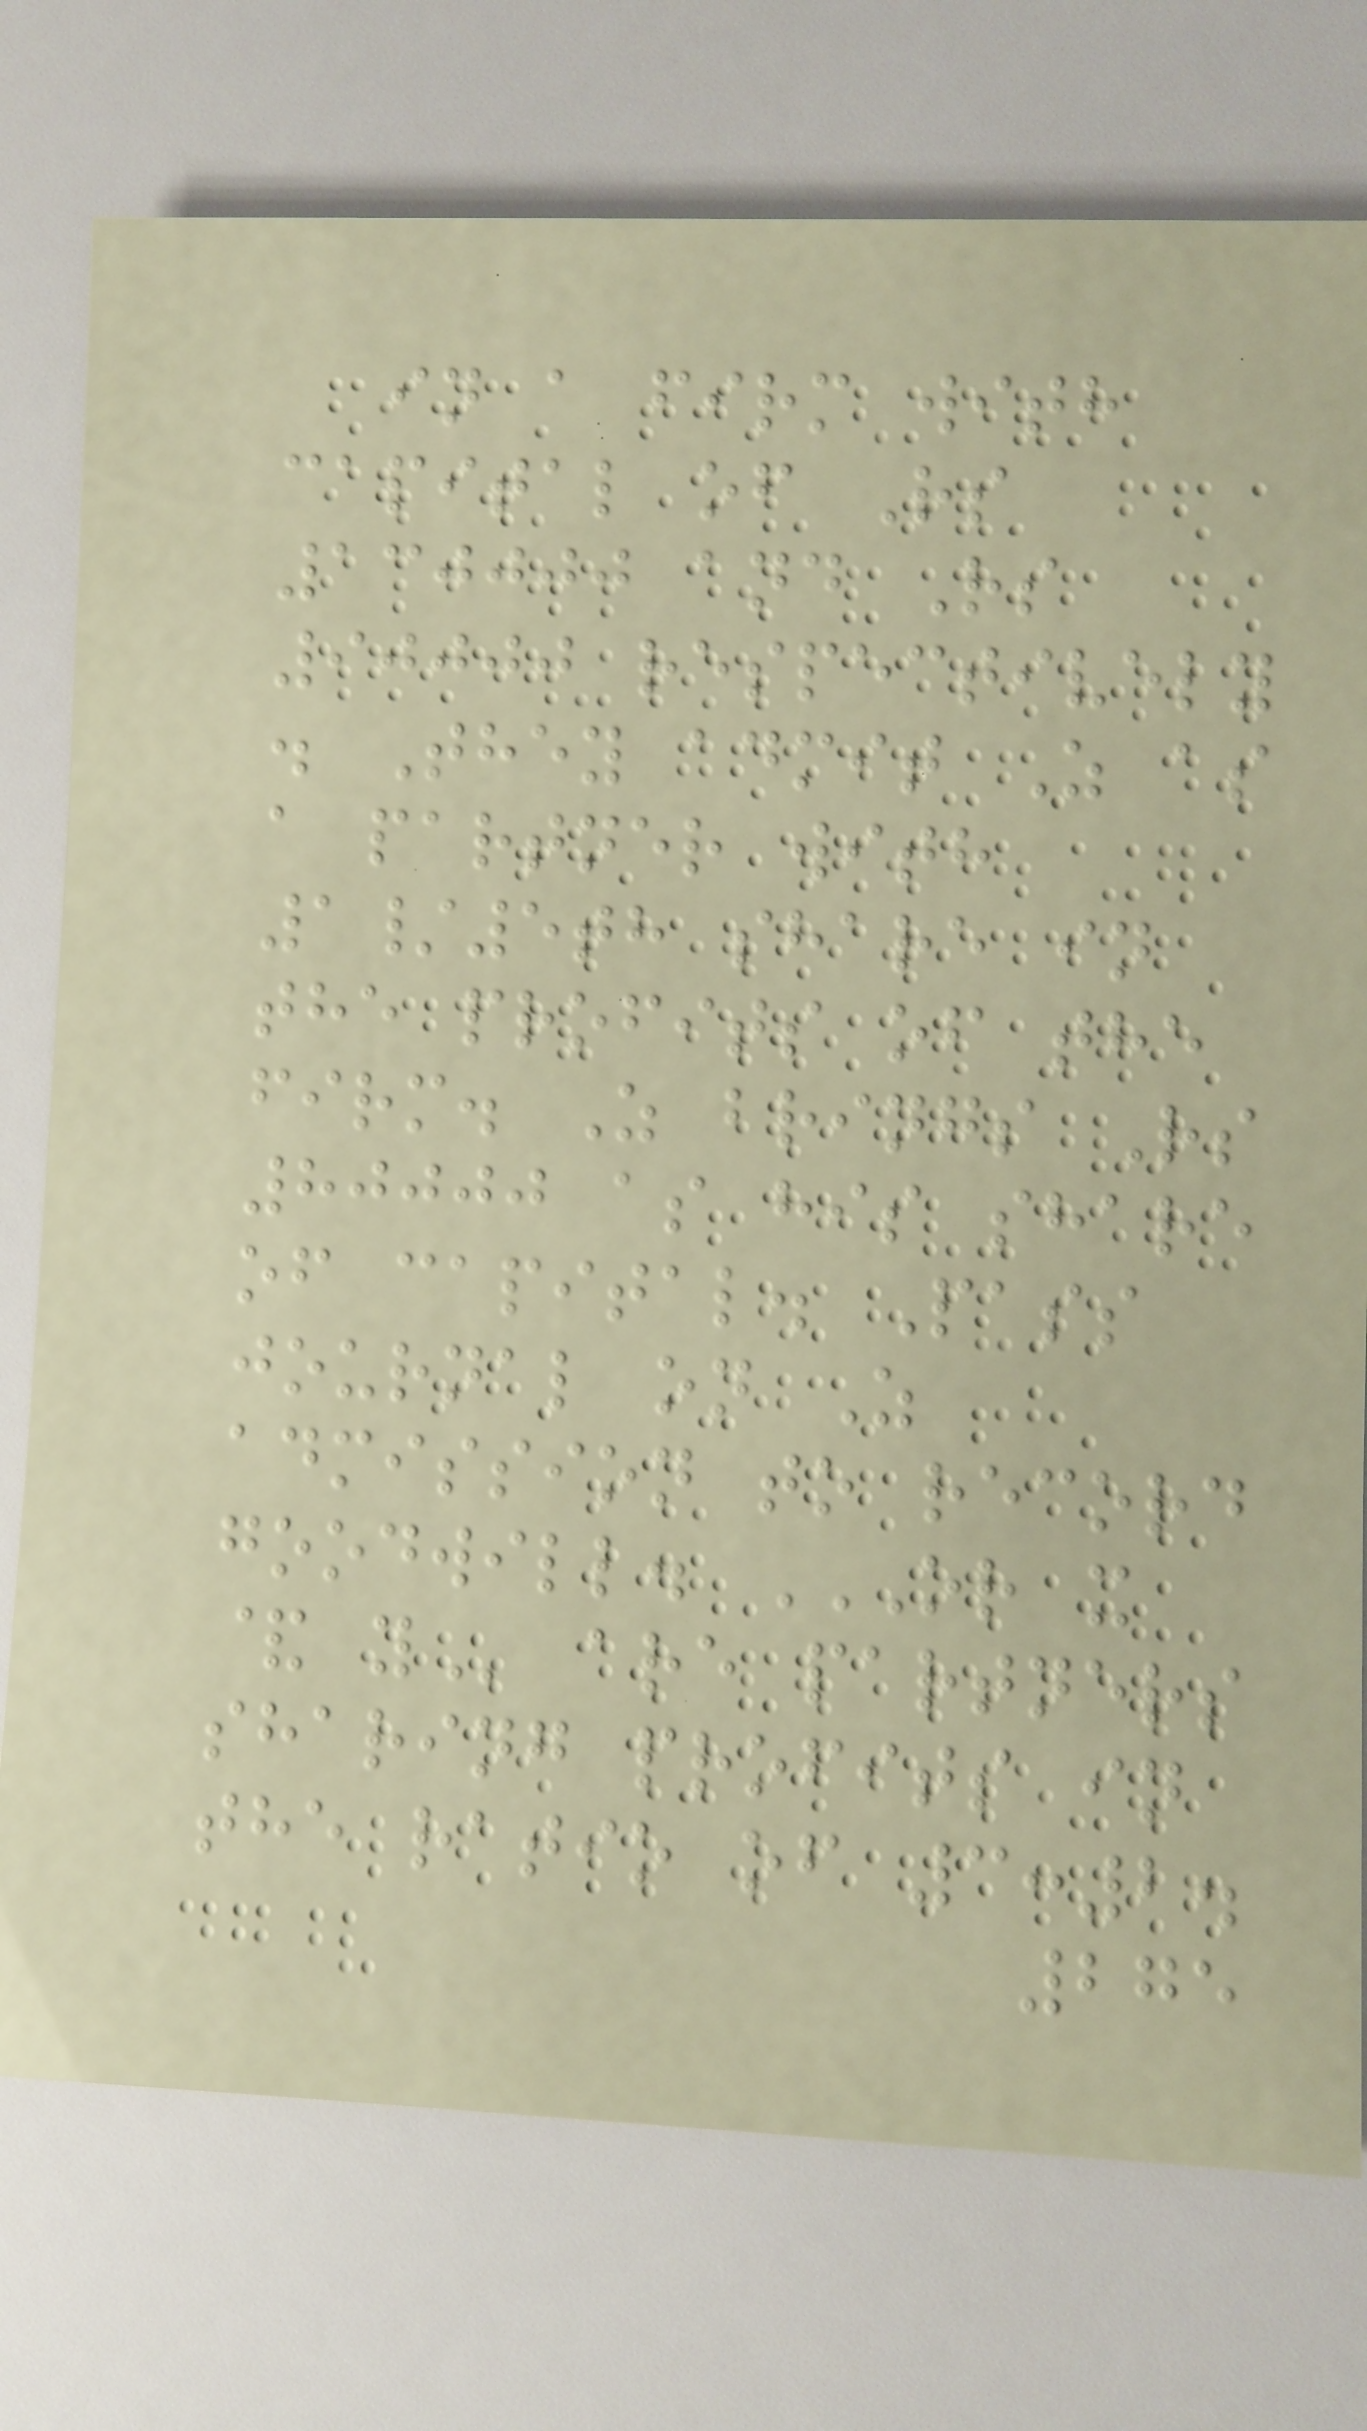in a firm with
capital of Rs
130000 and Rs
90000 respectively
. They admit Z as
a partner with
1/5th share in
the profits of the
firm. Z brings Rs
80000 as his share
of capital. Pass
journal on Z
admission to record
goodwill. OR X
& Y are partners
sharing profits in
the ratio of 3:2.
275
